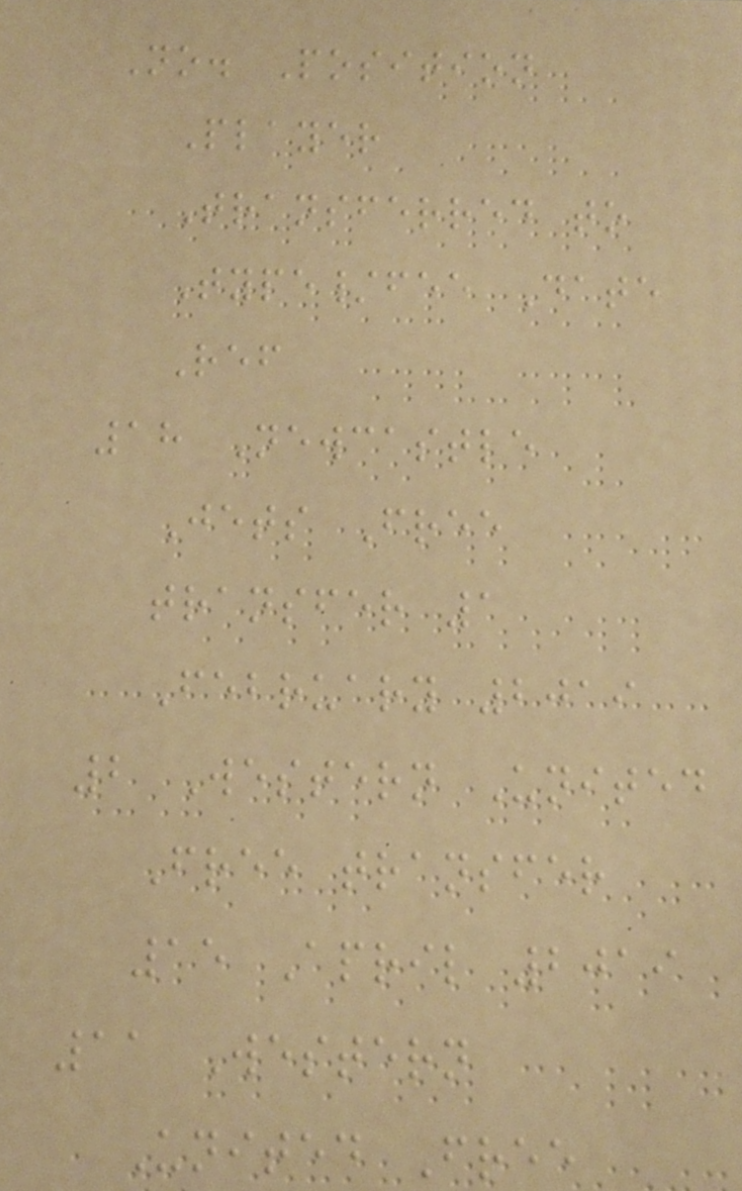No. Position
Player
Transferred to
Type/fee Date
Ref
18 Newcastle
Jets Free
transfer 1
February 2019
2 Western United
Free transfer
15 April 2019
11 Western
United Free
